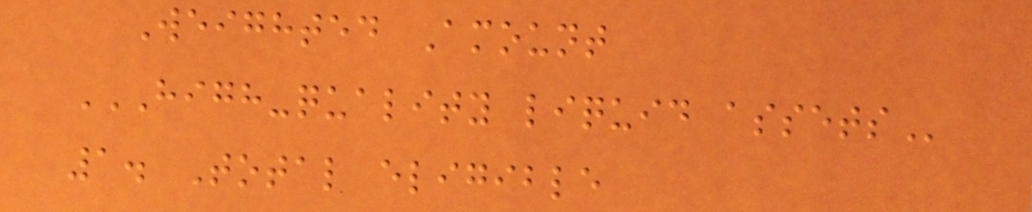Weighted Amount
HIGH-QUALITY LIQUID ASSETS
1. Total eligible
